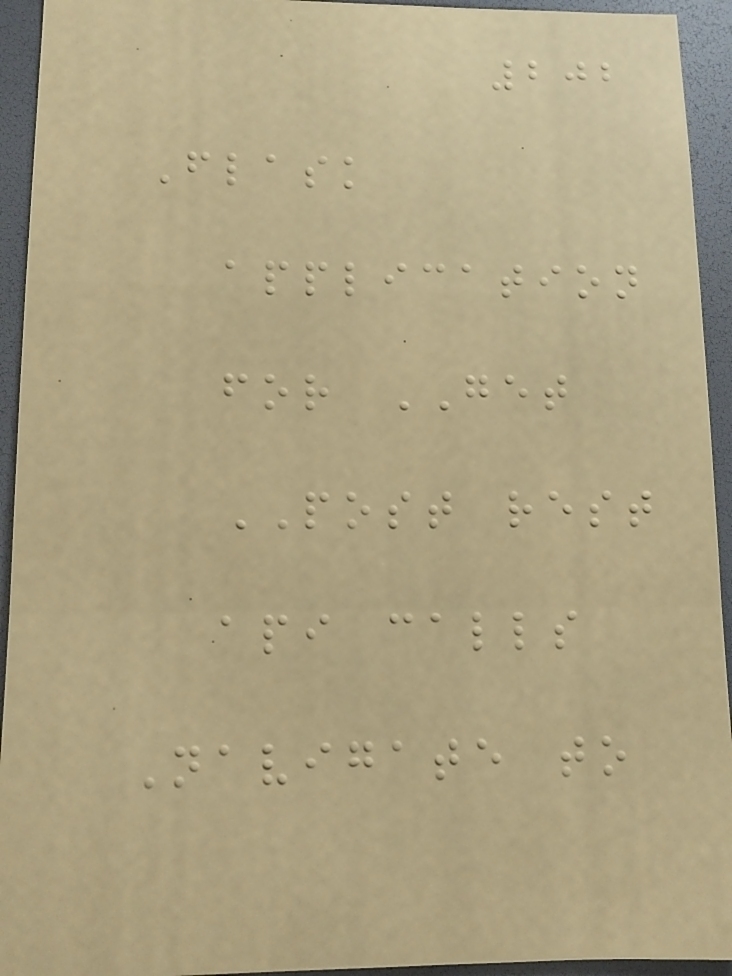202
Flask
application
for GET
POST rest
api calls
Navigate to
